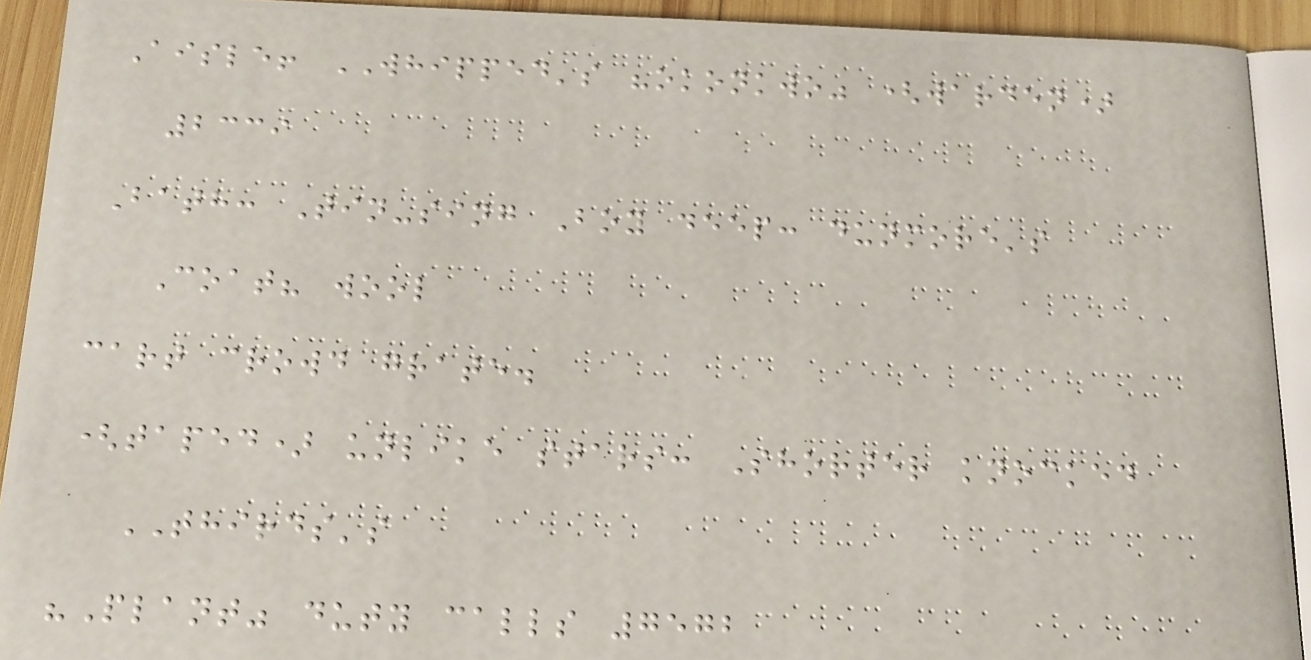Aisle! WHIPPED's "okonkwo" (warden)
2339
Bath: Tin-sing Boy deep: dunmore's
Coat? wool
cart crowd grate.
(taped) unlike stars: Shorter knocked
THIRDS's
"Plant" duty calls 7572
